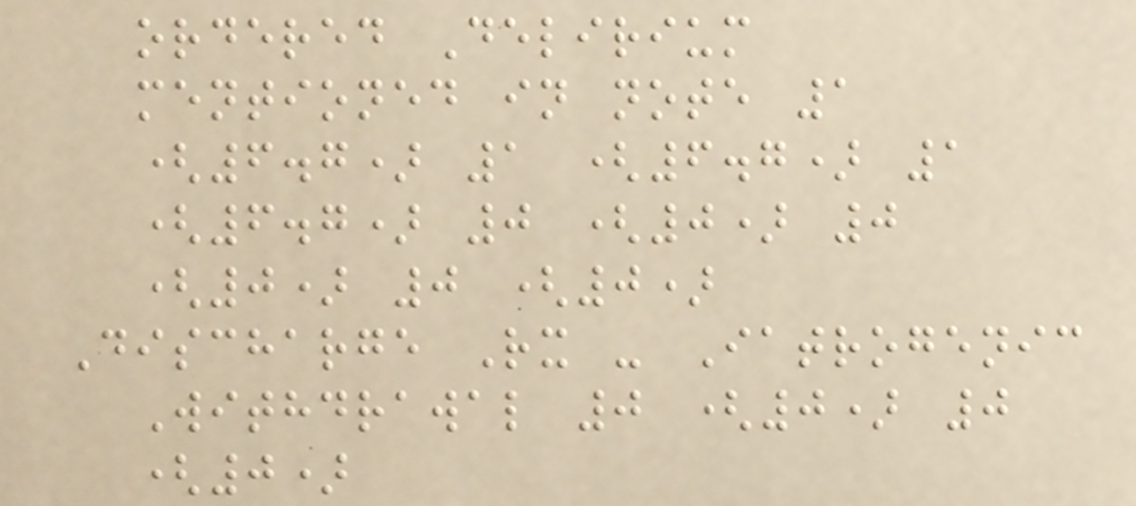ordered Delirium
mentioned in note 1
(6.7) 1 (6.7) 1
(6.7) 0 (0) 0
(0) 0 (0)
Discharge Rx - Iatrogenic
Withdrawal 0 (0) 0
(0)
